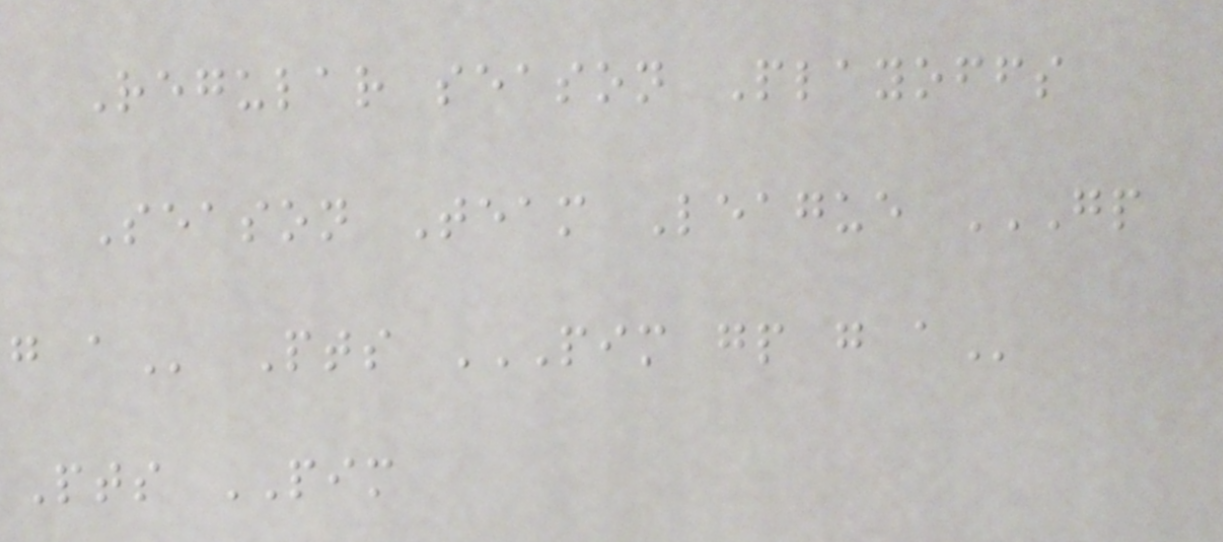Regular season Playoffs
Season Team League GP
G A Pts PIM GP G A
Pts PIM
